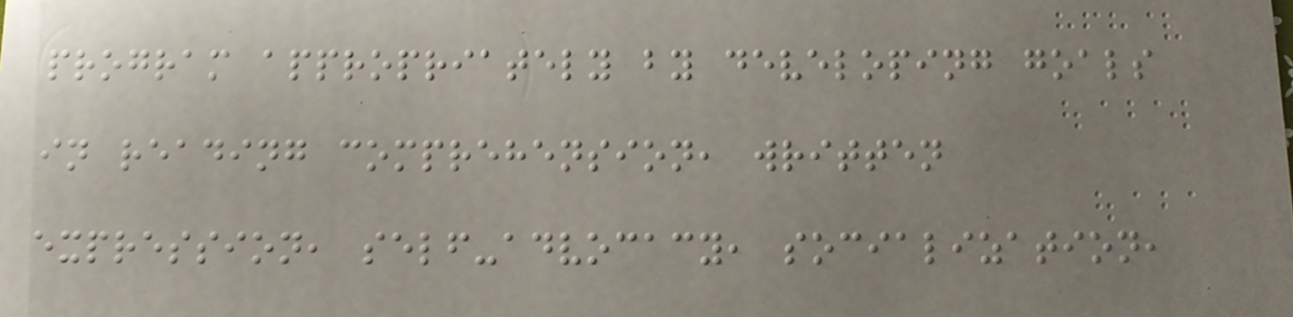program appropriately by developing goals
in reading comprehension, written
expression, self-advocacy, socialization,
